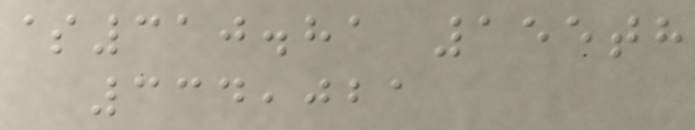$310.81 155th
334,021
